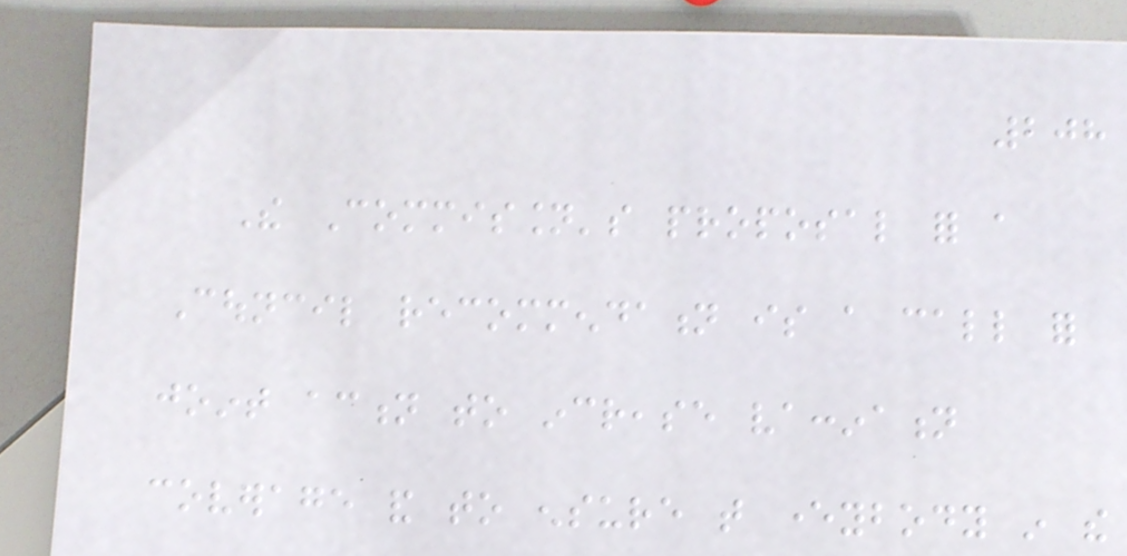208
The Commission's proposal for a
Council recommendation is a call for
joint action to increase vaccination
coverage and to ensure that everybody in the
